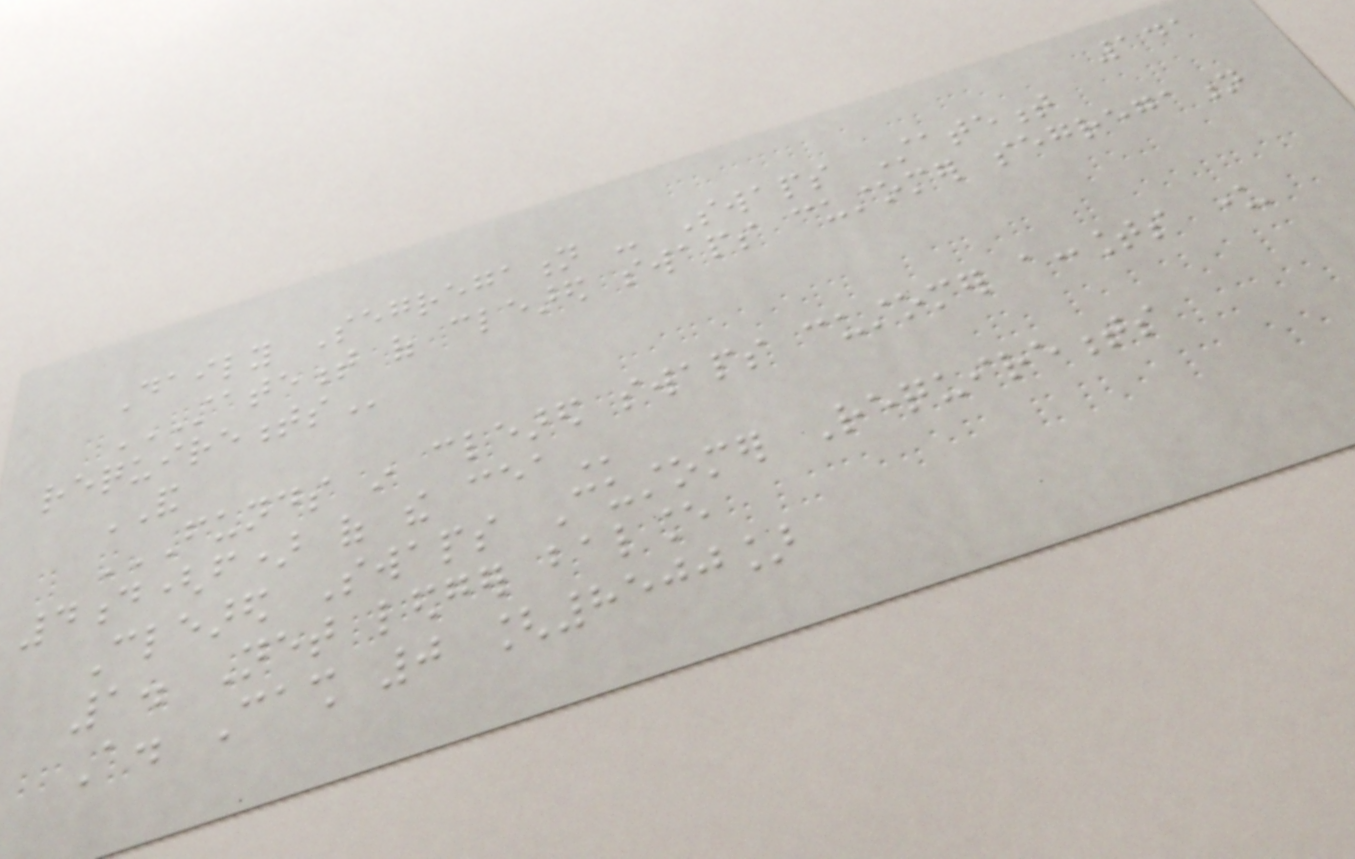141
Daily Segregation - Swaps Statement
STATEMENT OF CLEARED SWAPS CUSTOMER SEGREGATION
REQUIREMENTS
AND
FUNDS IN CLEARED SWAPS CUSTOMER ACCOUNTS UNDER
4D(F) OF THE CEA
Cleared Swaps Customer Requirements
1. Net ledger balance
A. Cash 0 [8500]
